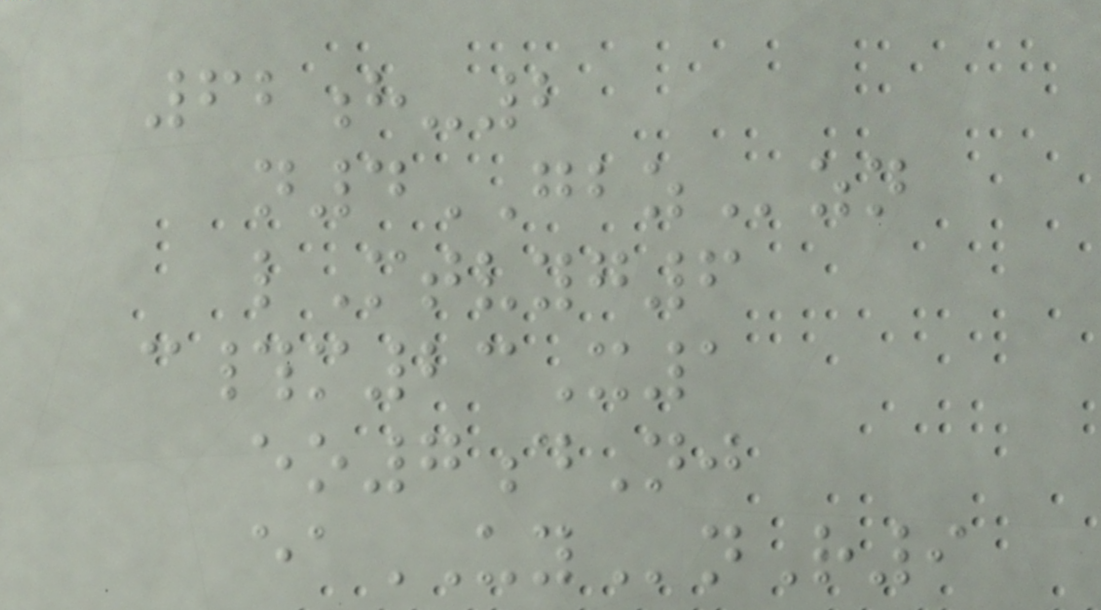62h-2
n4GBZzn
lMtvyg6
c#m23X1
eo7dNj
eaUYnR9
